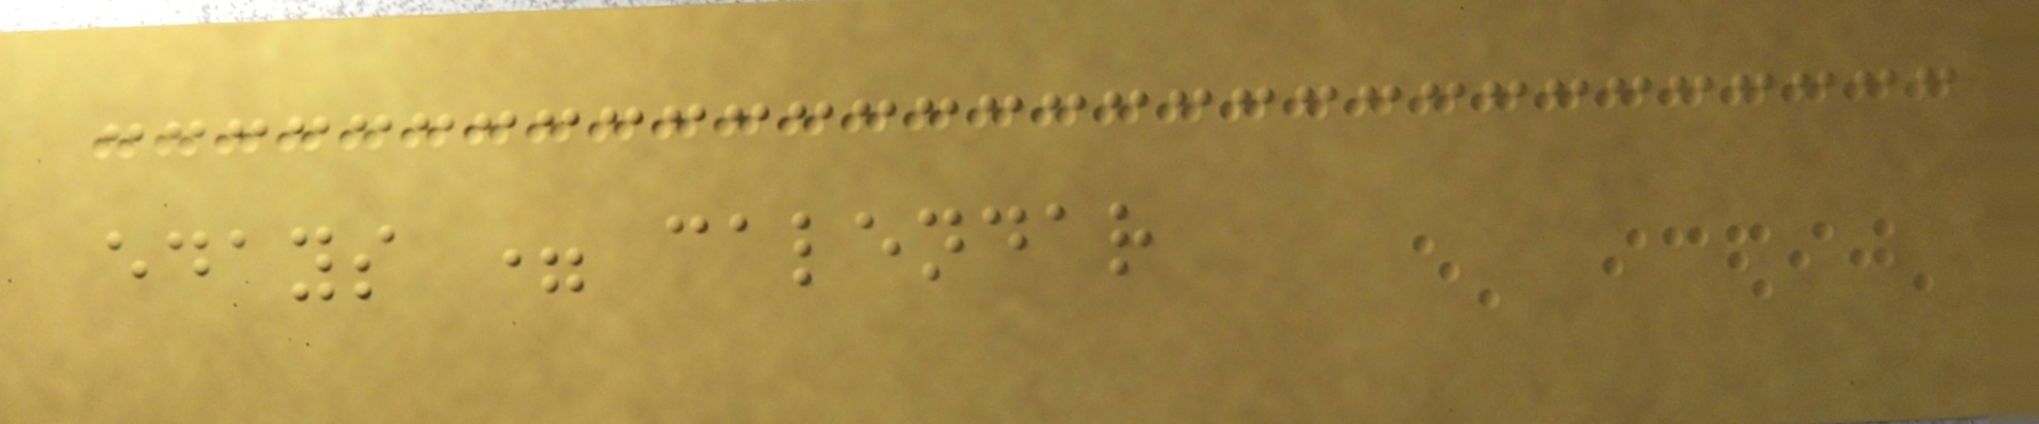edays = calendar
